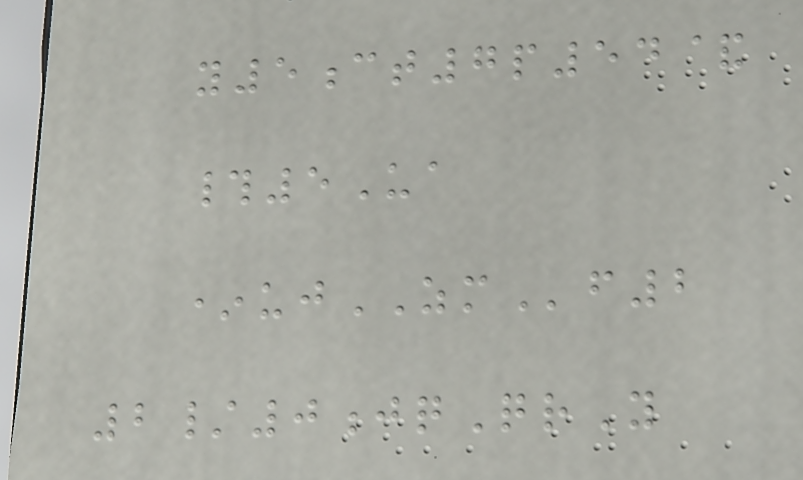y5ct7p54&
#5Ua
*ujZMf2
2/0jqQrY
